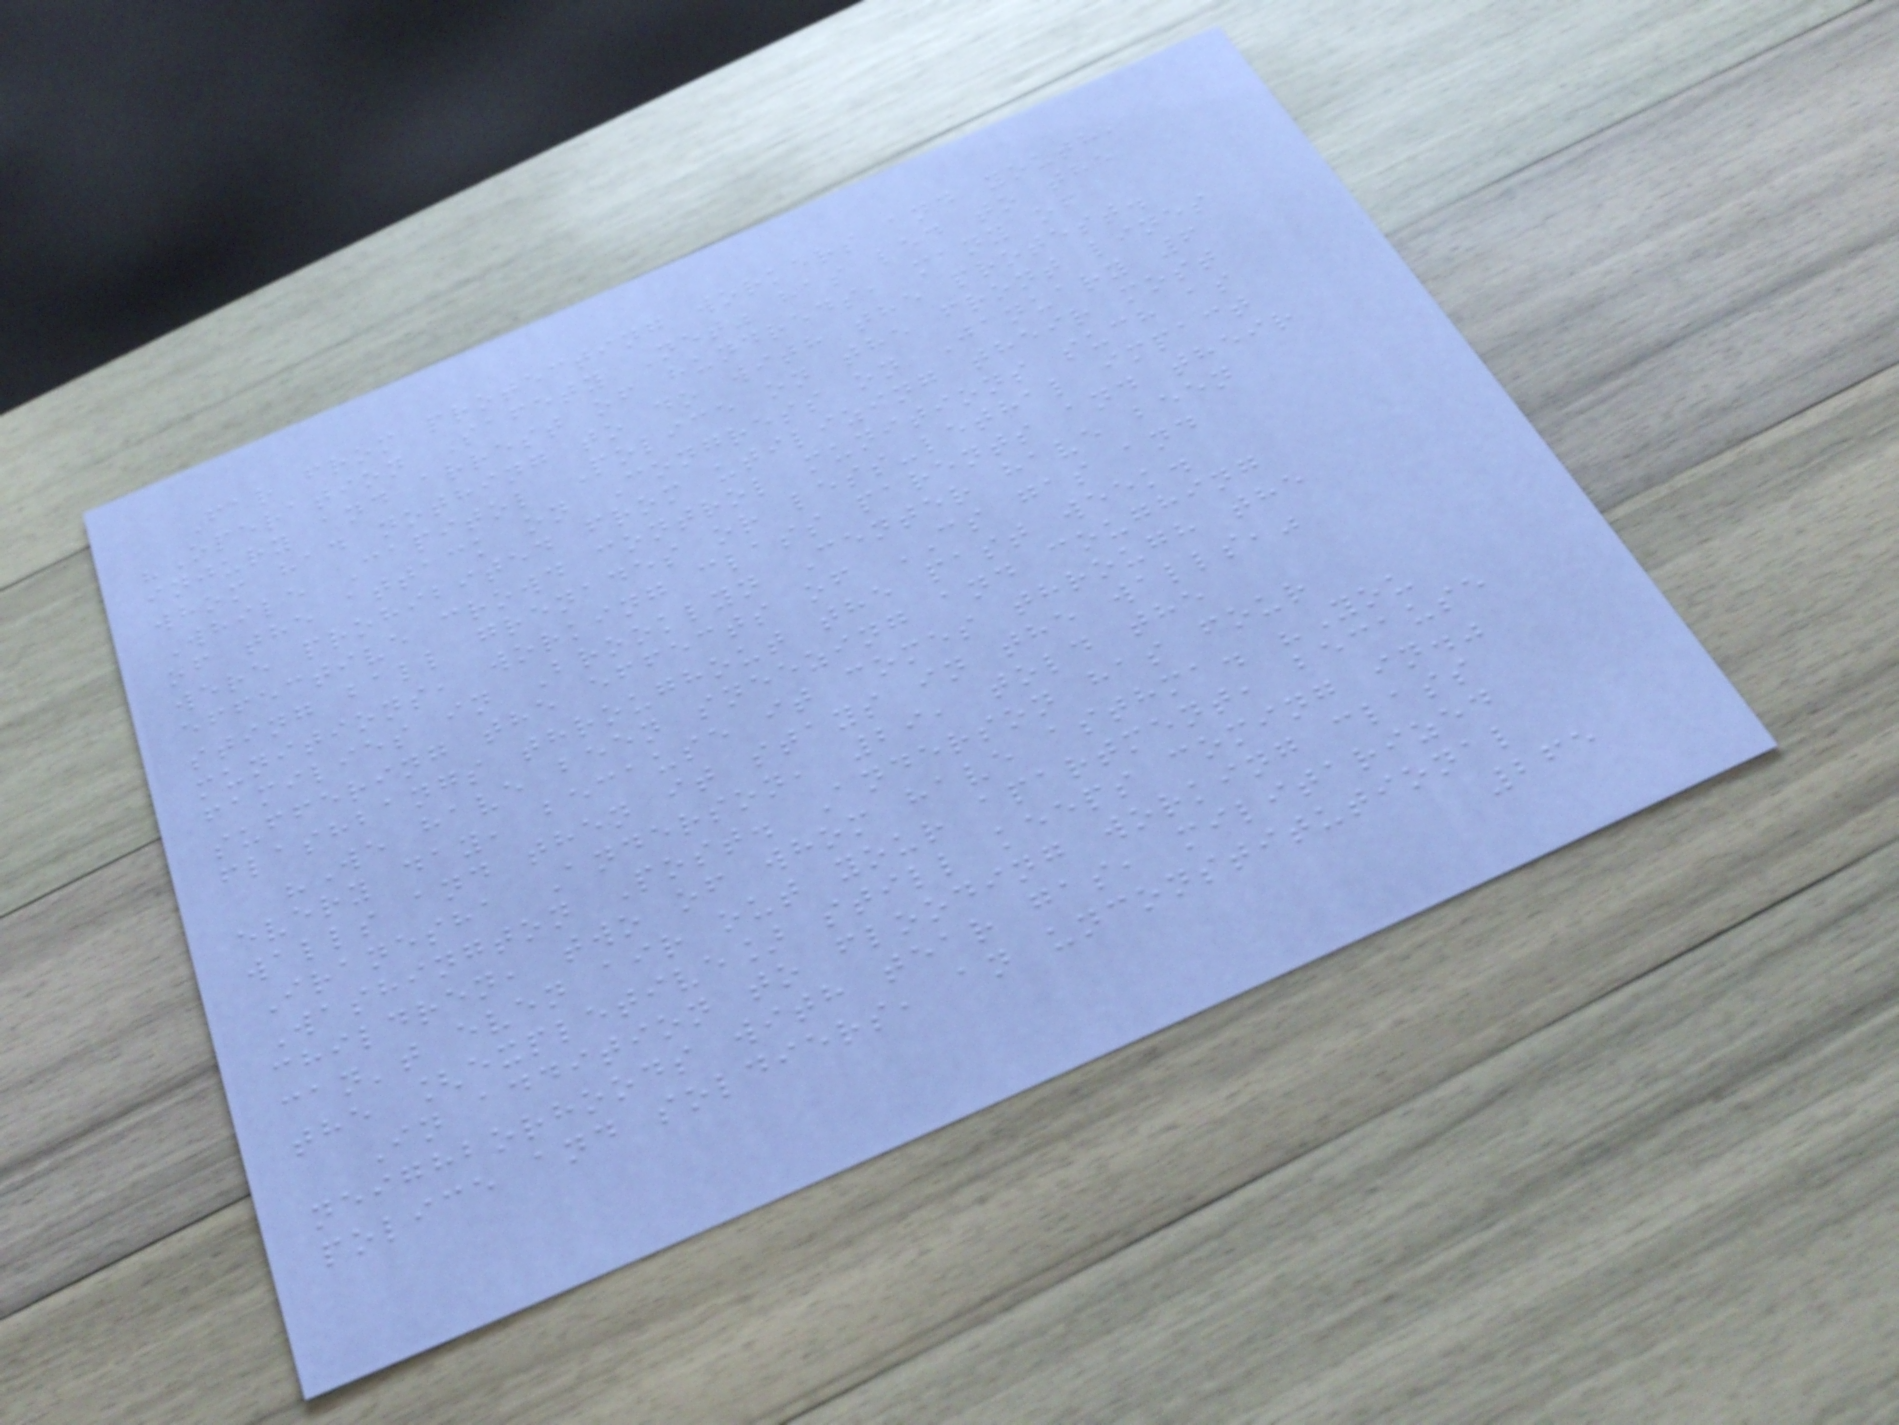Far from protecting workers and youth,
"Operation Safety Net" has led to the
injury and arrest of hundreds, many of
whom had nothing to do with the protest.
While Capitol Police on the front lines
of the attack on Congress on January 6
were prohibited from utilizing their most
effective crowd control munitions such as
sting ball grenades or less-lethal impact
munitions, working class parents and their
families in Brooklyn Center have been
suffering the effects of CS gas and
flashbangs throughout the past week.
"We have been sneezing and coughing
every day, because it comes through the
walls and then it stays in the walls,"
Iranesha Anderson, 29, told the
Washington Post. Anderson has four
children, two of whom have asthma. "You
can't even air out your apartment, because
the [expletive] still keeps coming in."
In addition to flooding working class
neighborhoods with tear gas, militarized
police and soldiers, an unconstitutional
265
